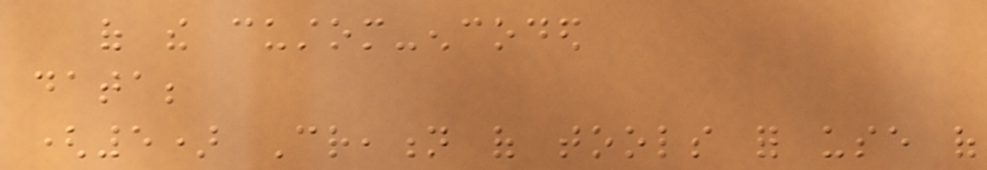of the custom-encoded
data;
(5) Creation of tools for use of
